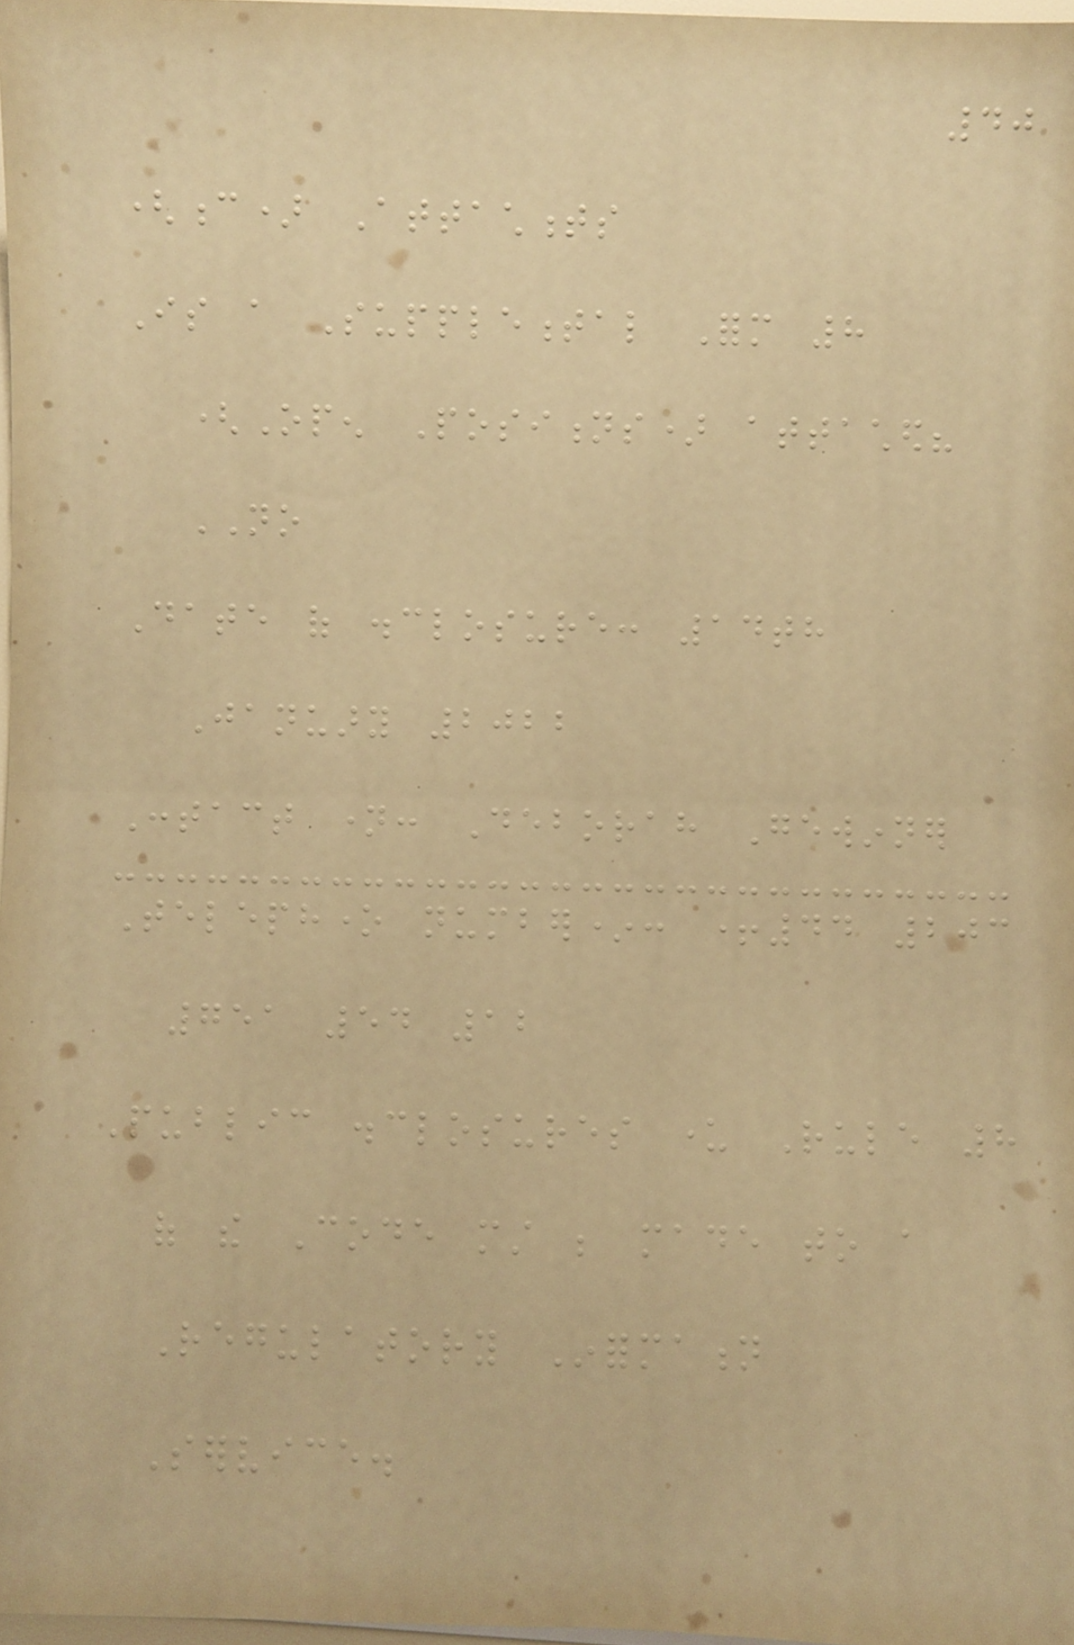40
(c) Attachments
Is a Supplemental Form 8
(Open Positions) attached?
NO
Date of disclosure: 14th
January 2022
Contact name: Deborah Gewinner
Telephone number*: +44 203
751 54 12
Public disclosures under Rule 8
of the Code must be made to a
Regulatory Information
Service.
